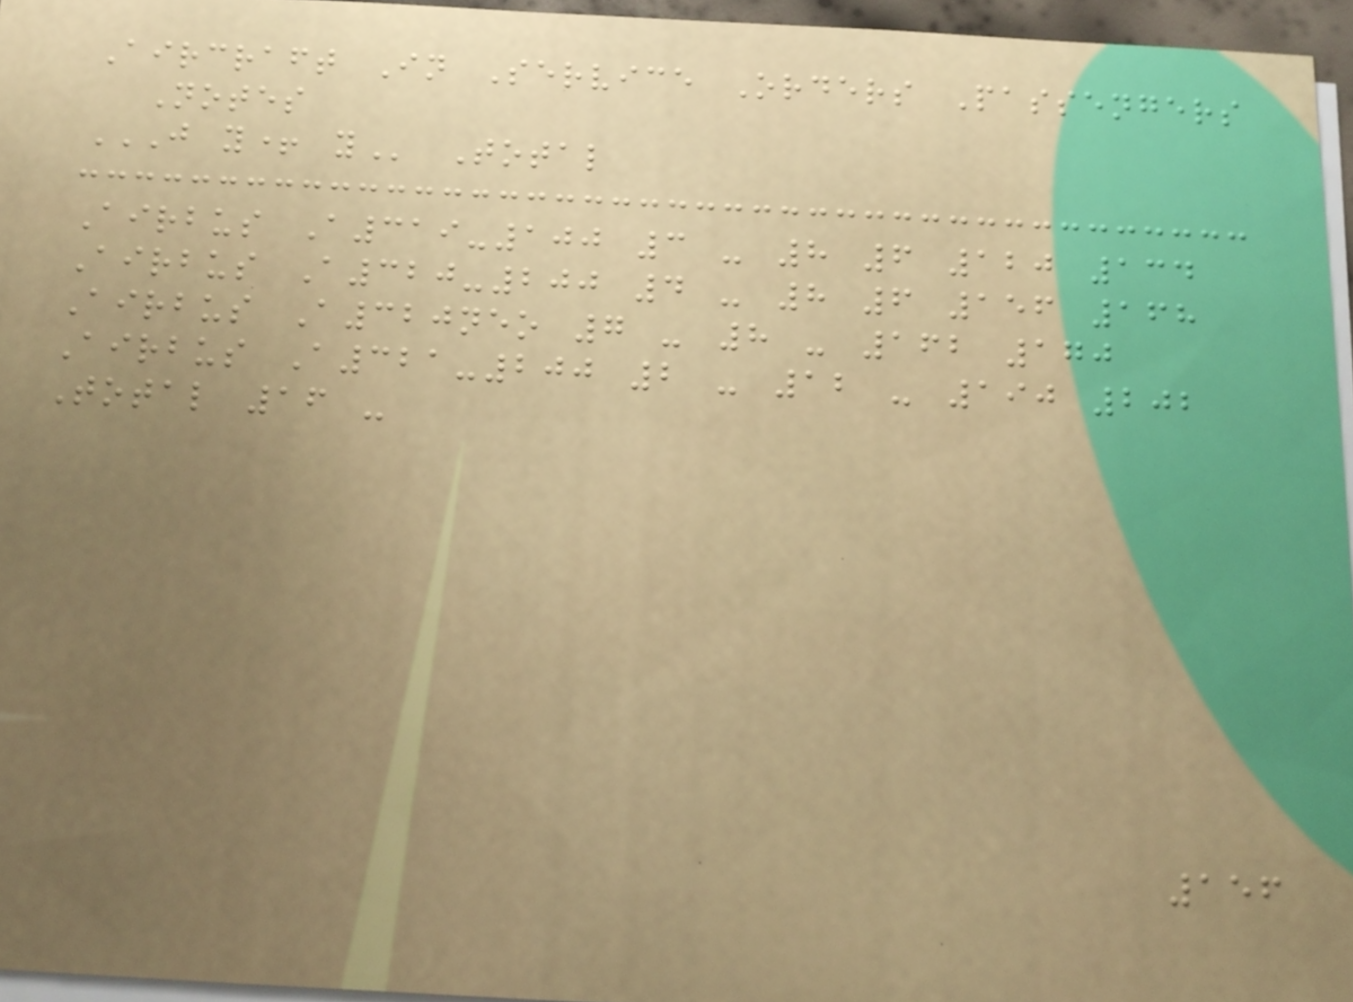Aircraft In Service Orders Passengers
Notes
J Y+ Y Total
Airbus A319-100 3 - 8 6 120 134
Airbus A320-200 4 - 8 6 156 168
Airbus A320neo 7 - 8 - 162 170
Airbus A321-200 2 - 12 - 190 202
Total 16 -
156
